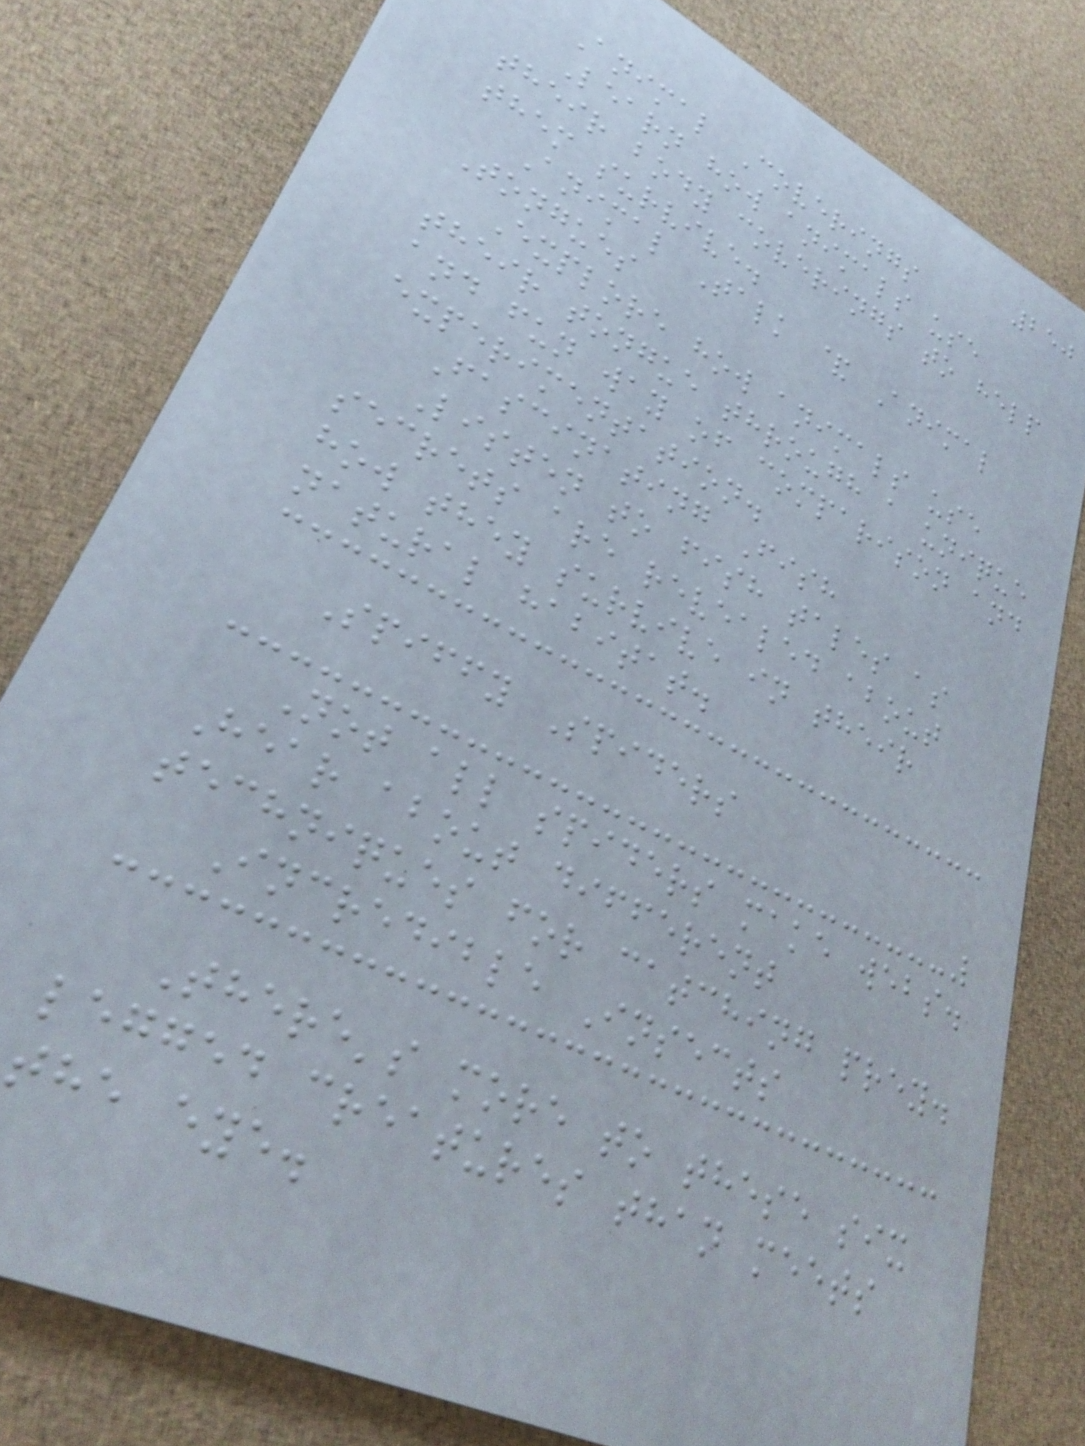250
Animal Coverings
Learn how animals use
their body coverings to help
them survive.
Animal Talk & Animal
Tongues
Explore how animals use
their tongue through a unique
and fun way of comparison and
experimentation.
Fascinating Fish
Listen to fish tales as
secrets are revealed about
how they survive in their
natural habitat.
Spiffy Spiders
Not all spiders make webs.
Hear about different
techniques for catching prey.
Incredible Insects
There's more to these six
legged creatures than meets
the eye.
